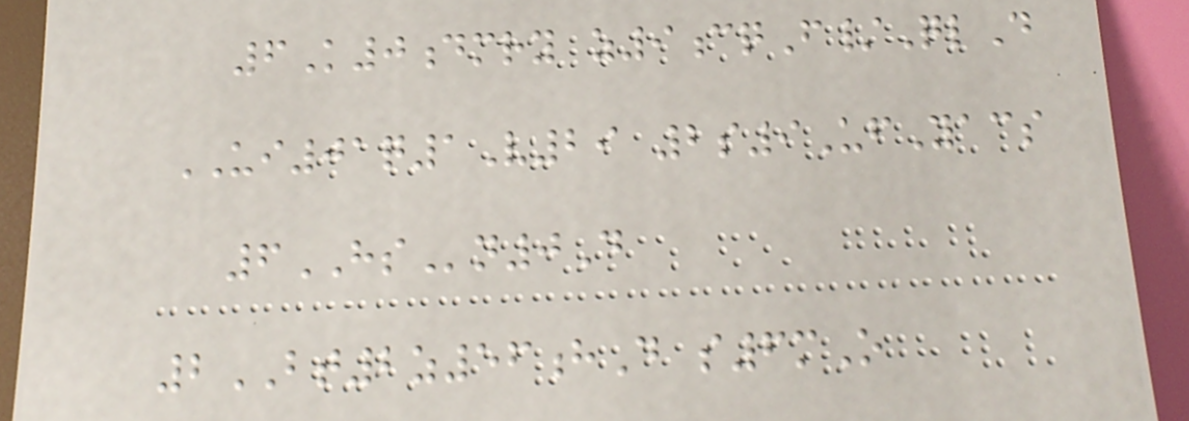6K0dmry z9cqF/QlD
UI01q1V29 2s9UfYacs
6HSn0D
2BT2z56hD s6mO
